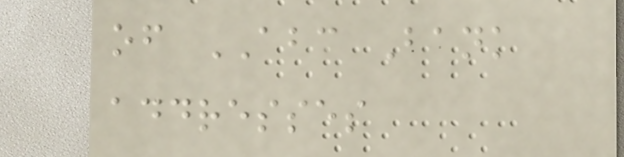of ABC Bank
addresses
